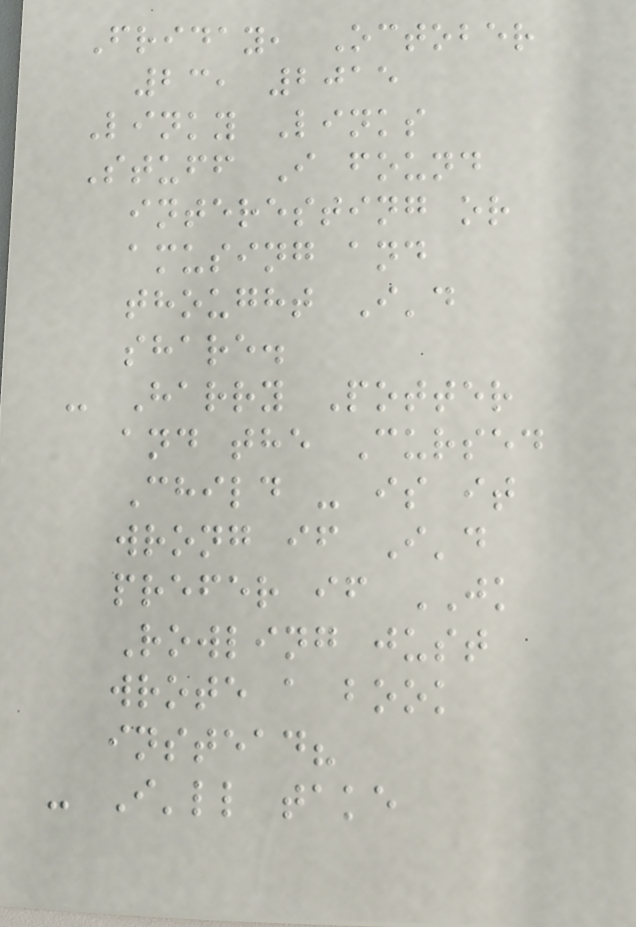Friday, October
23, 2015
Linky Links
Stuff I found
interesting or
amusing and
thought I'd
share.
- Harry Potter
and the Cursed
Child - is it
wrong if I'd
prefer if JK
Rowling just
wrote a book
instead?
- I'll take
